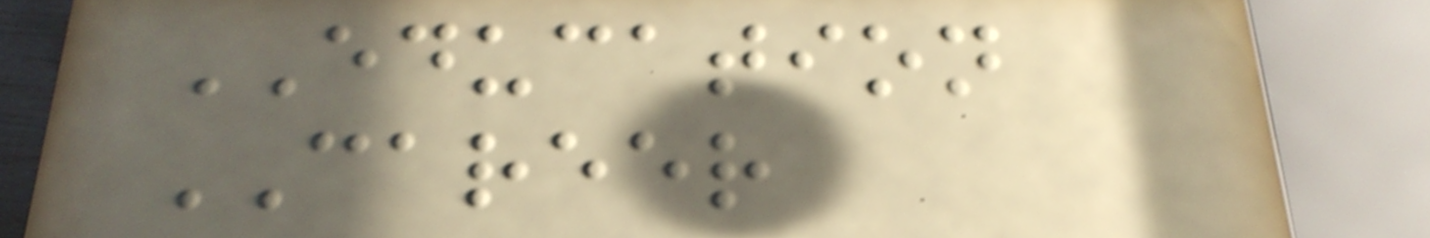EDUCATION
CAREER
